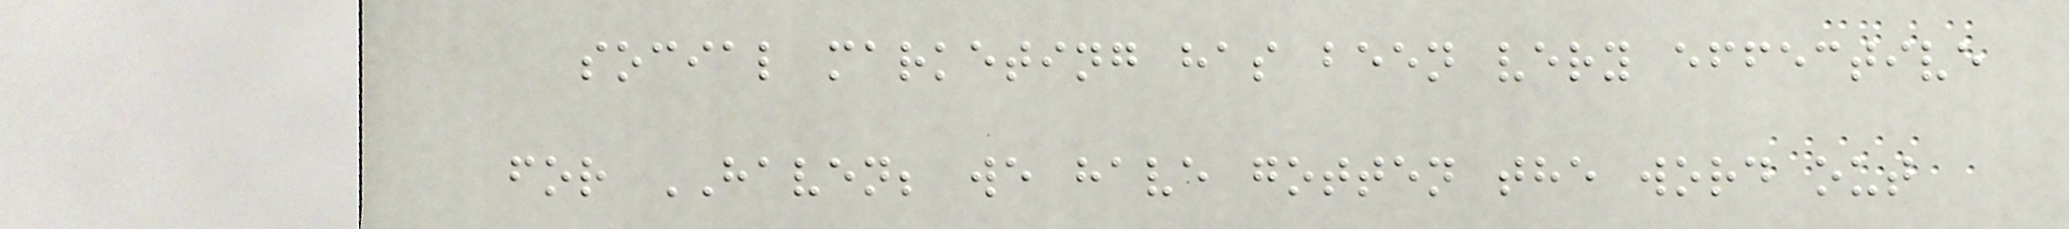social marketing has been very effective
for HAVEN; we have gotten the word out
